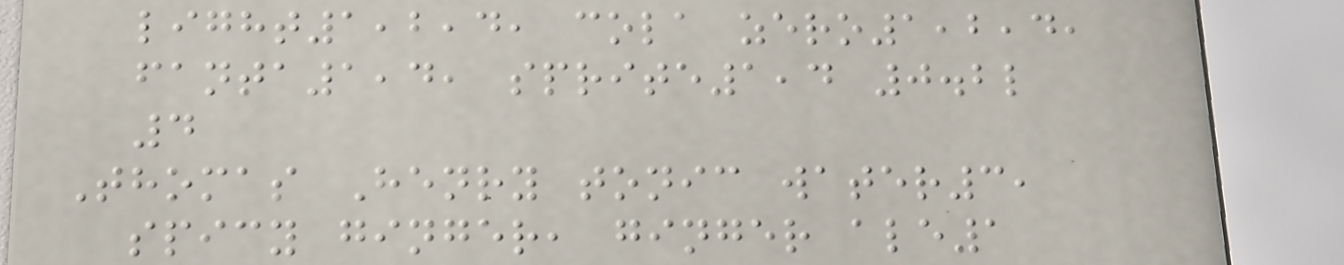light1,2,4, cola zero1,2,4,
fanta1,4, sprite1,4 0.2l
4
Thomas Henry tonic water3,
spicy ginger, ginger ale1
